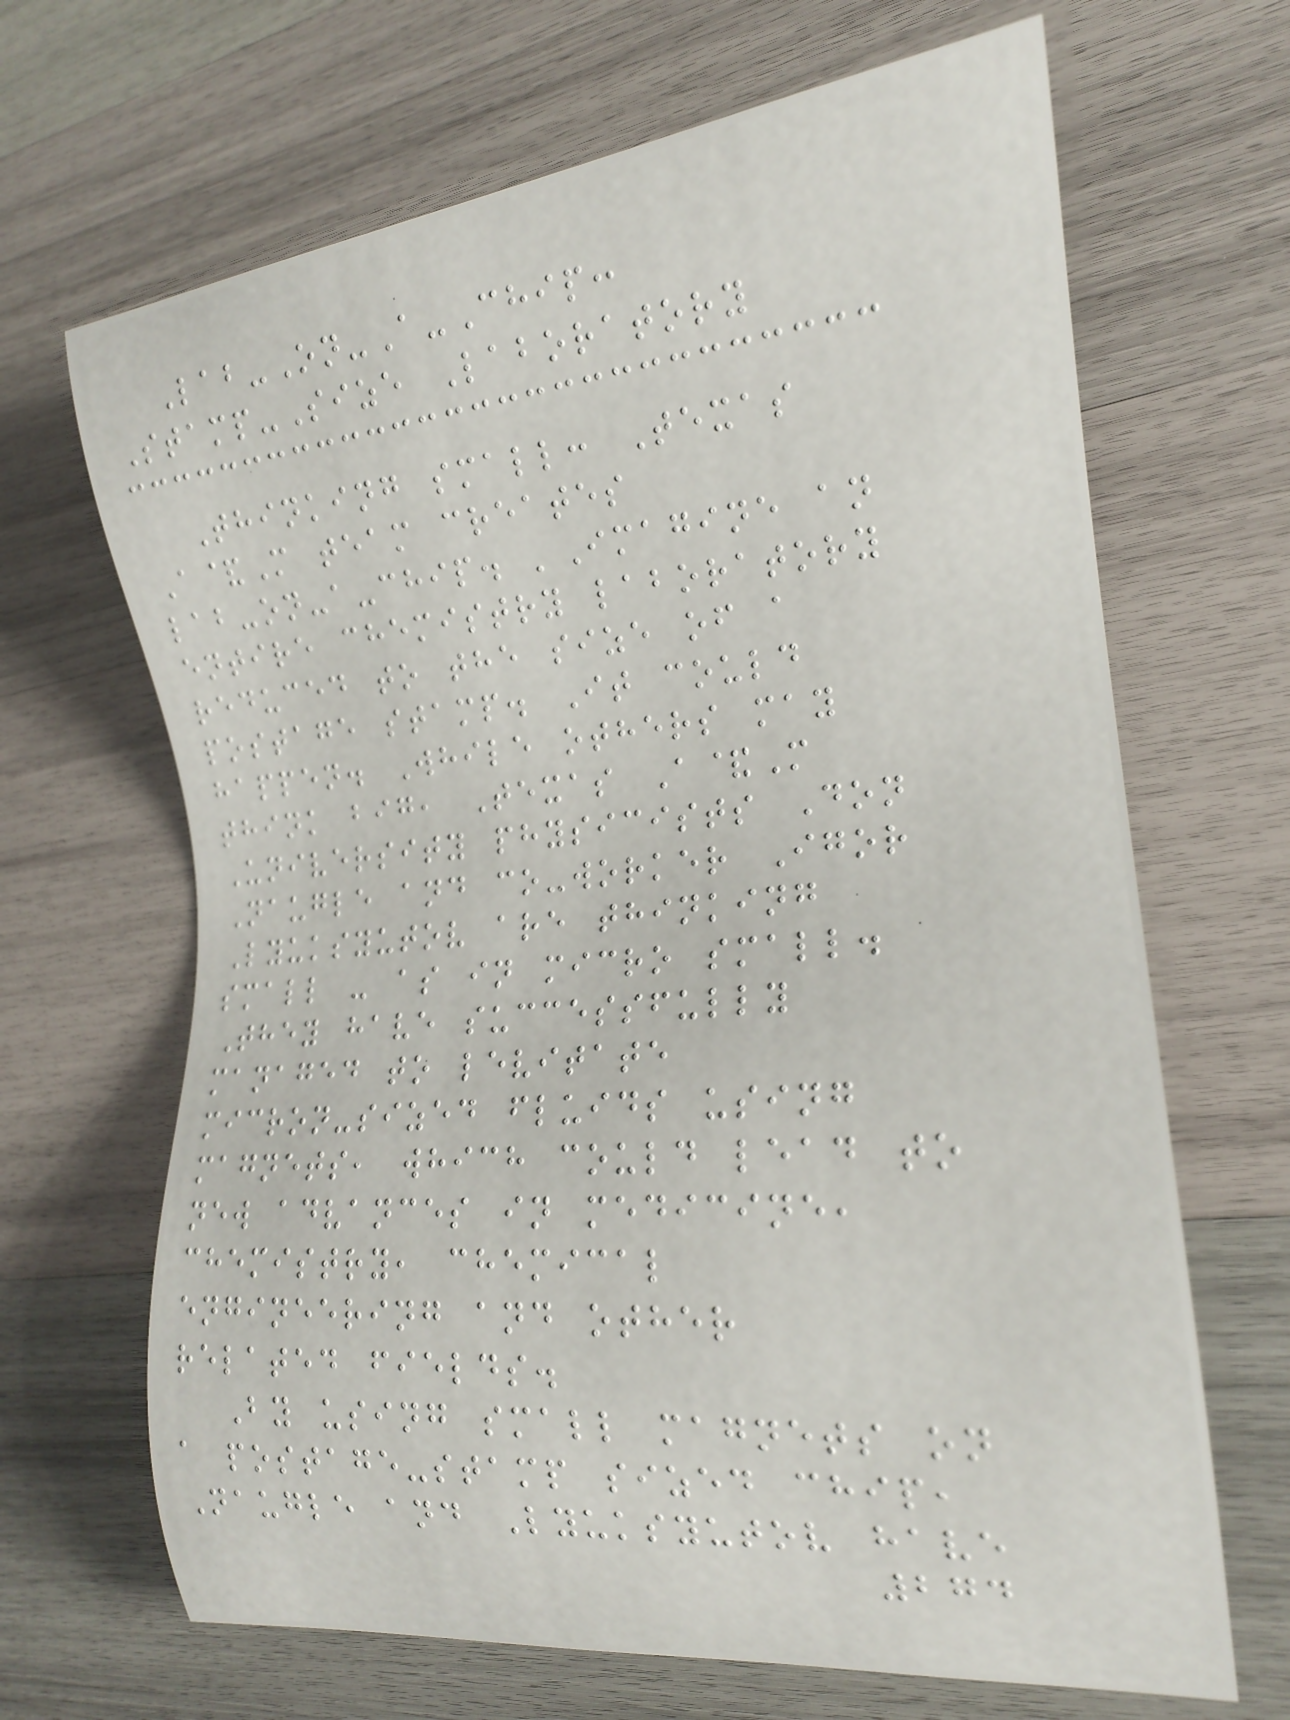Lab-On-A-Chip:
Stamp-Size Laboratory
Thinking small: Texas
A&M team creates
lab-on-a-chip. 'Imagine an
entire chemistry laboratory
reduced to the size of a
postage stamp. It could
happen. While others may
think big, Texas A&M
University physicists Don
Naugle and co-worker Igor
Lyuksyutov are thinking
small - as in micro small.
They have successfully
managed to levitate
micron-sized fluids using
magnets, which could lead to
new advances in medicine,
chemistry, chemical
engineering and other
related fields.
By using small magnets on
a postage-stamp sized chip,
Naugle and Lyuksyutov have
274
